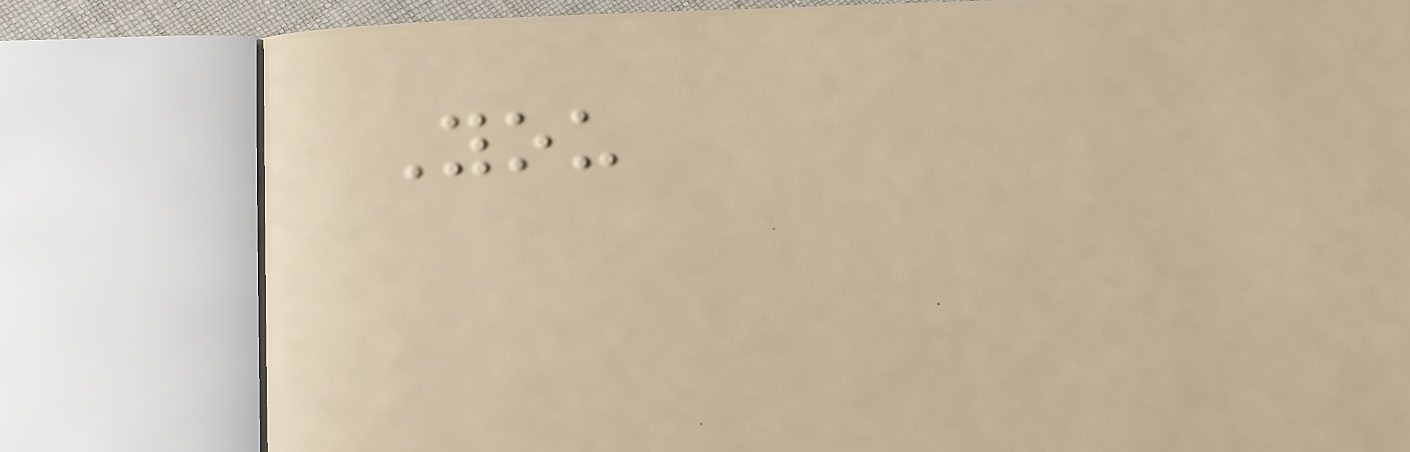You
